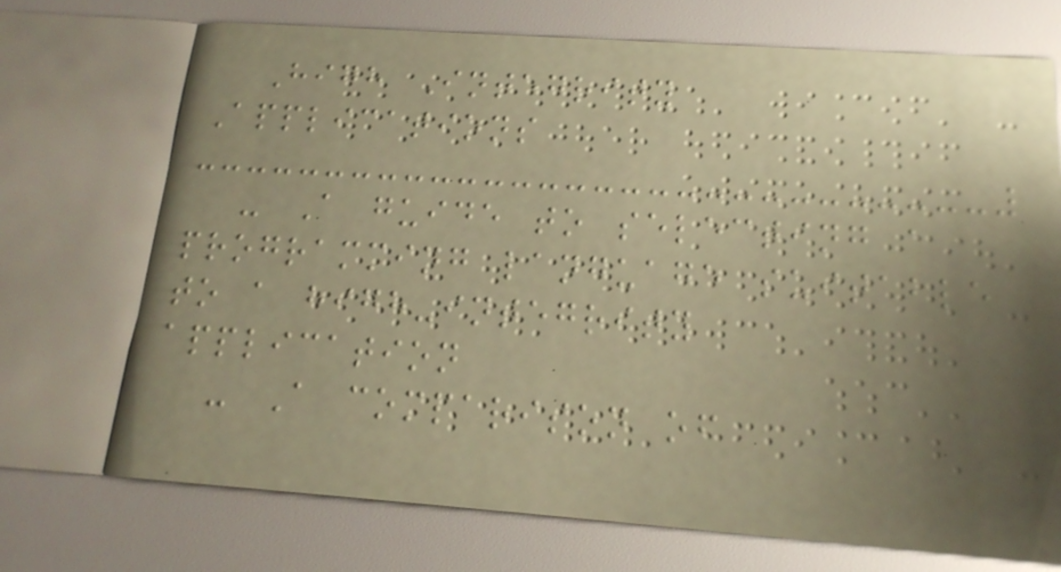High Integrity
Applications
- A guide to selecting a
programming language suitable
to a high-integrity
application
- A comparison of
